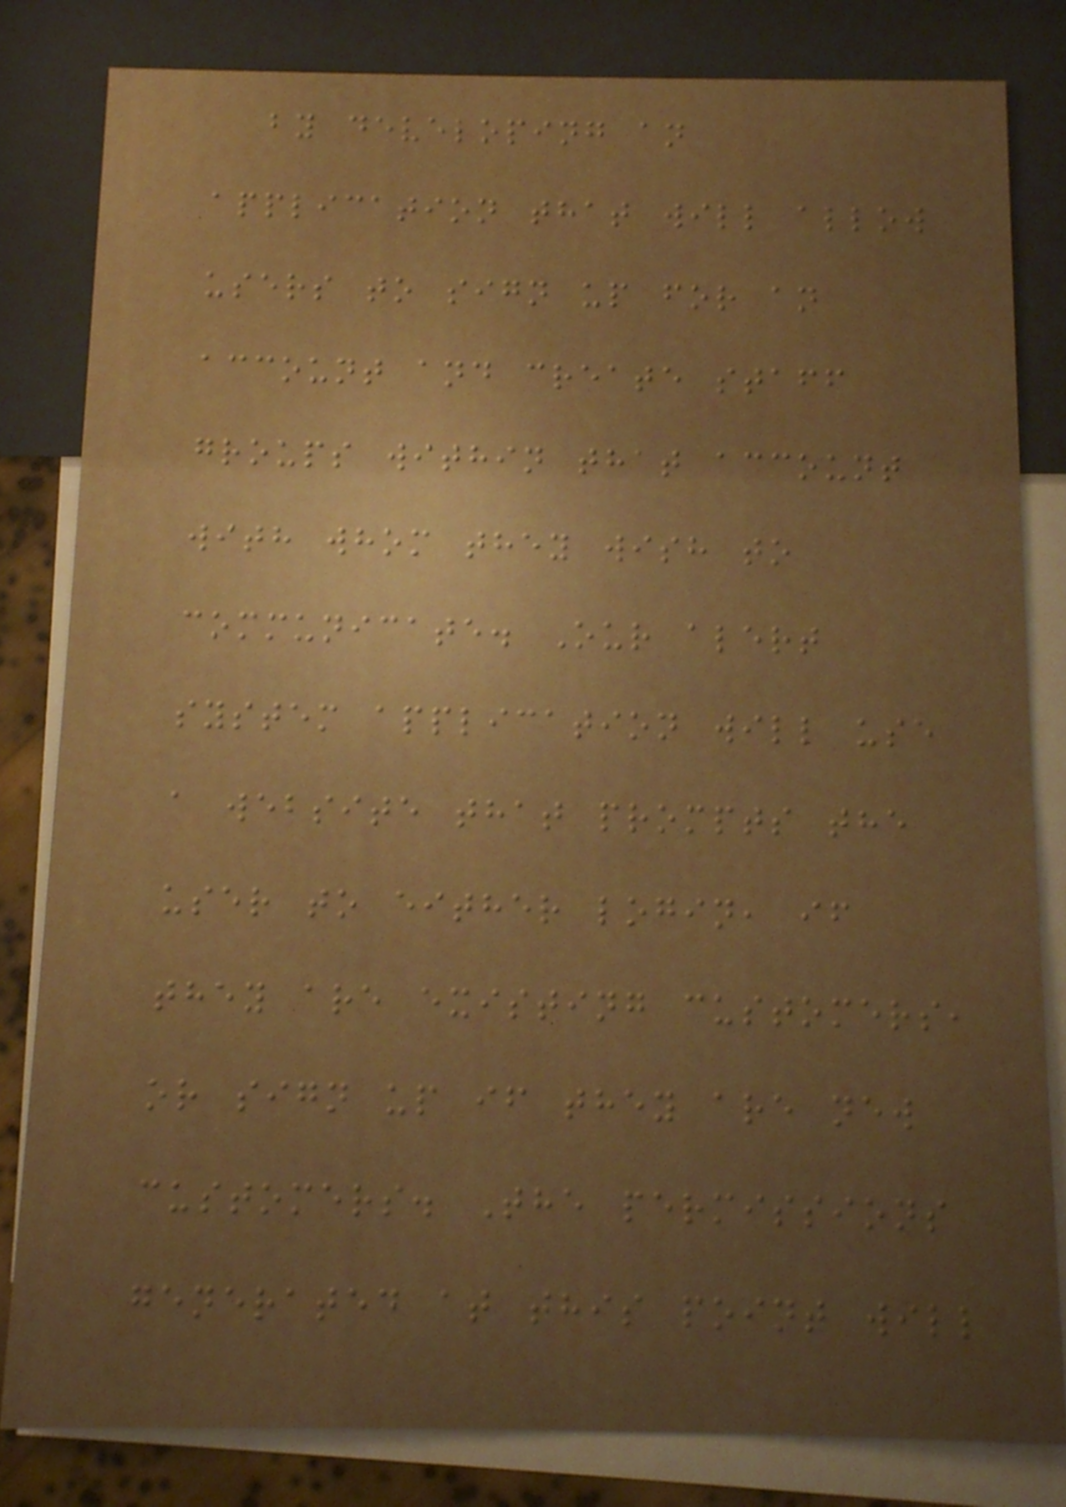by developing an
application that will allow
users to sign up for an
account and create staff
groups within that account
with whom they wish to
communicate. Our alert
system application will use
a website that prompts the
user to either login, if
they are existing customers,
or sign up if they are new
customers. The permissions
generated at this point will
